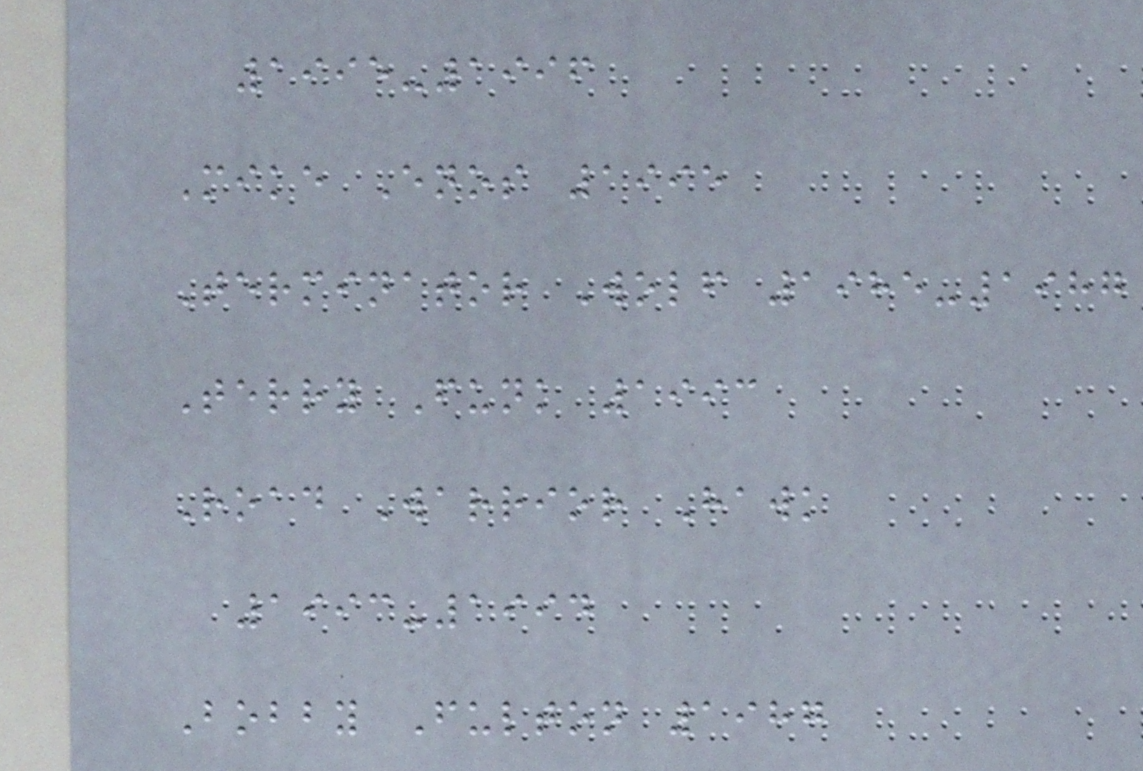1995-1996
Mike Enos 1995
Terminator Wolf 1985-1987
Terry Funk 1993
Road Warrior Hawk
1993-1994
Bobby Fulton 1987
